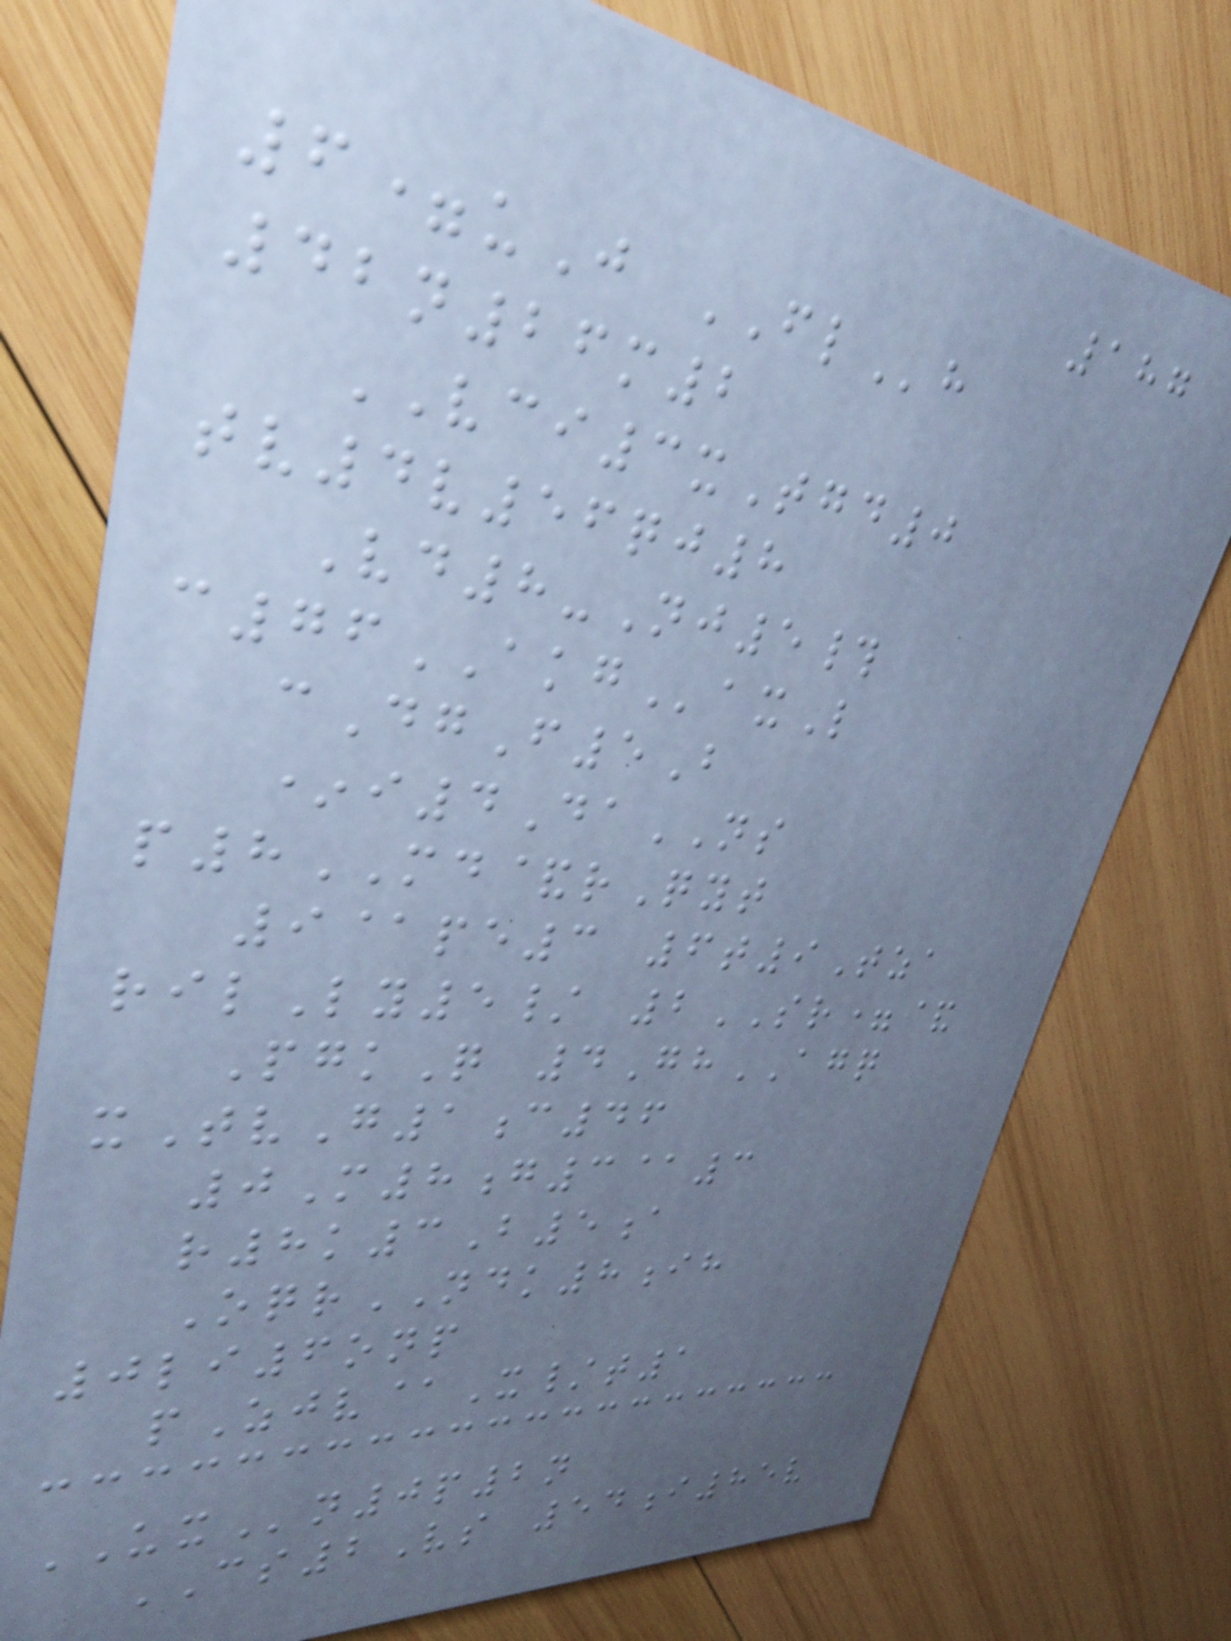187
6=uJ FLh
42n26m2
VCI3xTgd0
tv4v56qj8
Vd8-Nj5#
c76AKGaxL
cDgF5B
*i4DaNS
p8MD&rQyt
9@pe3 6t9Tza
rilLy5/ 2SR=&
PgkQ 4GhAGQ
xTvG1c46
0M8g3@3
r8k3B5a
OqrNDK8ih
0li6onp
pZjv@X/t1
UXn0p2n
CS2Vs 54i85v
